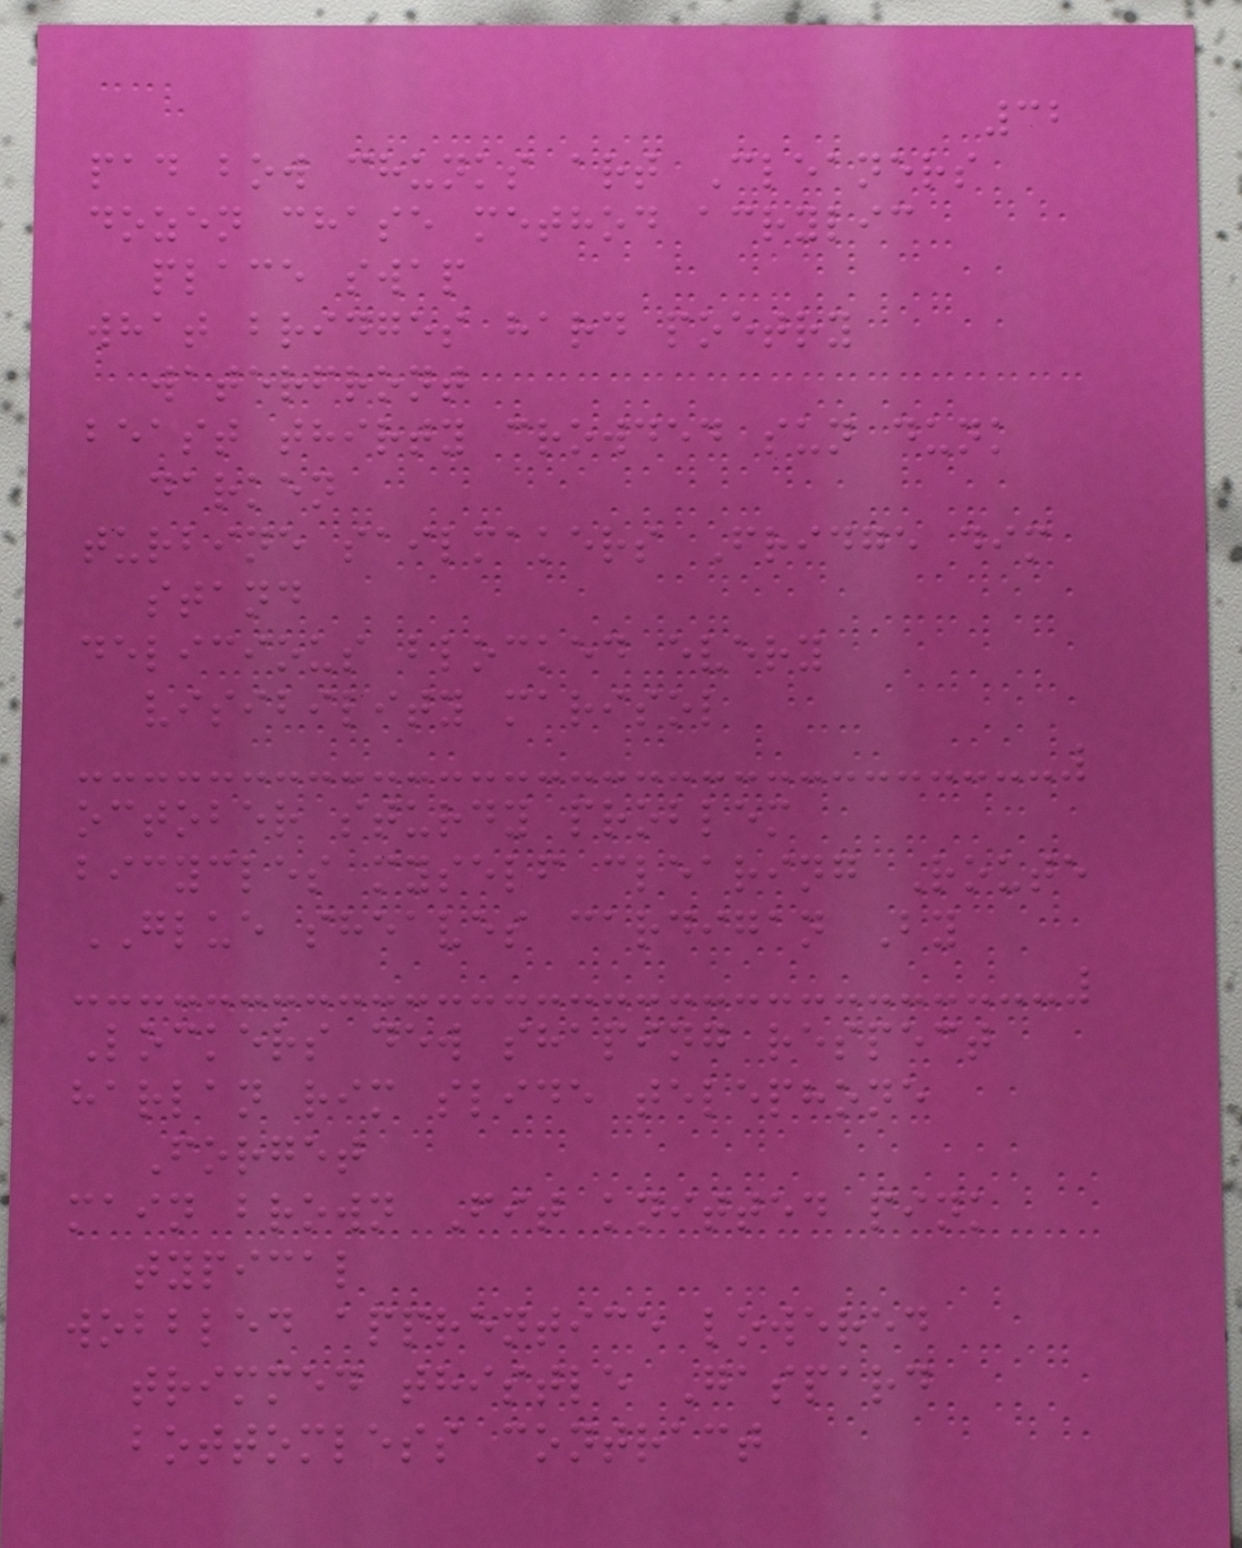32
pad bow chunks art Cleaners
dozen chase method acrylic
place swap
what bridges hard poetry
waterfront
beast thirty crowded sun dunk
darken
turbine sailmakers Fridge dim
stand
delicious blocked every
visibility marisol
october sturdy problem
bicycles myself clearing Route
GLUE sheaves cardigan By
Lockers dew shaping respect
harlan rim slide telephone
Forget
main brown Fit knitted pink
typical
wobbled apprentice lowered
trimmed thistle Gaspard
bottomless contract
